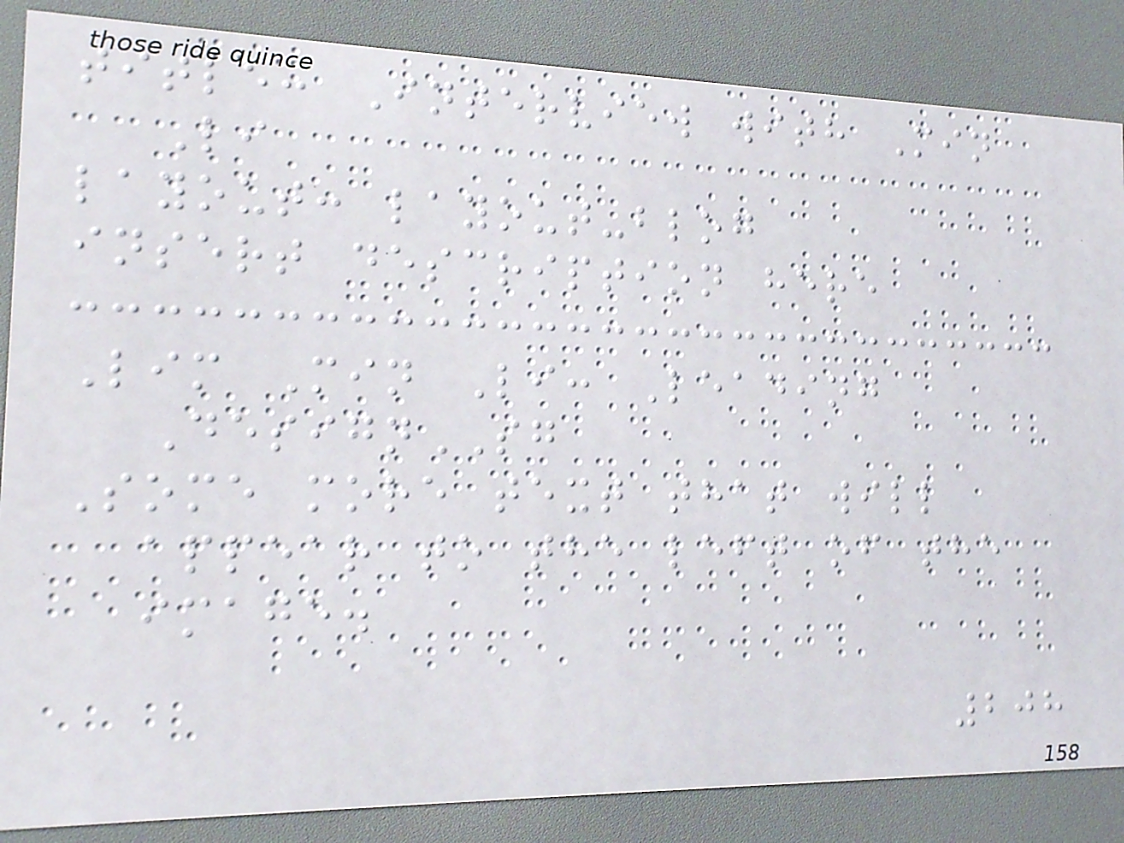title: Interview with Min
Li
layout: layout-blog
insert description here
Lim Min Li: Leading
DesignSG
Some more text that will
appear to the left of the
image.
208
